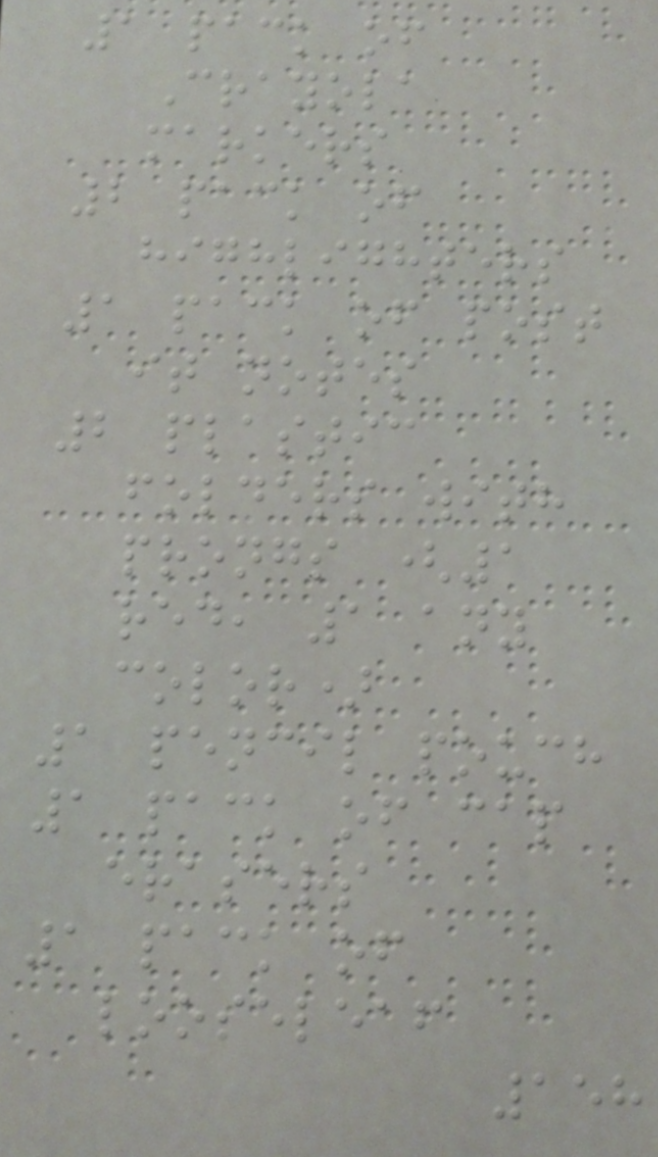1 pack of
Crayola
markers
2 pack of
highlighters
1 pack of post
it notes
2 plastic
folders with
prongs (1
red, 1 any
color)
1 pencil pouch
1 pack of cap
erasers
1 pack of
looseleaf
158
